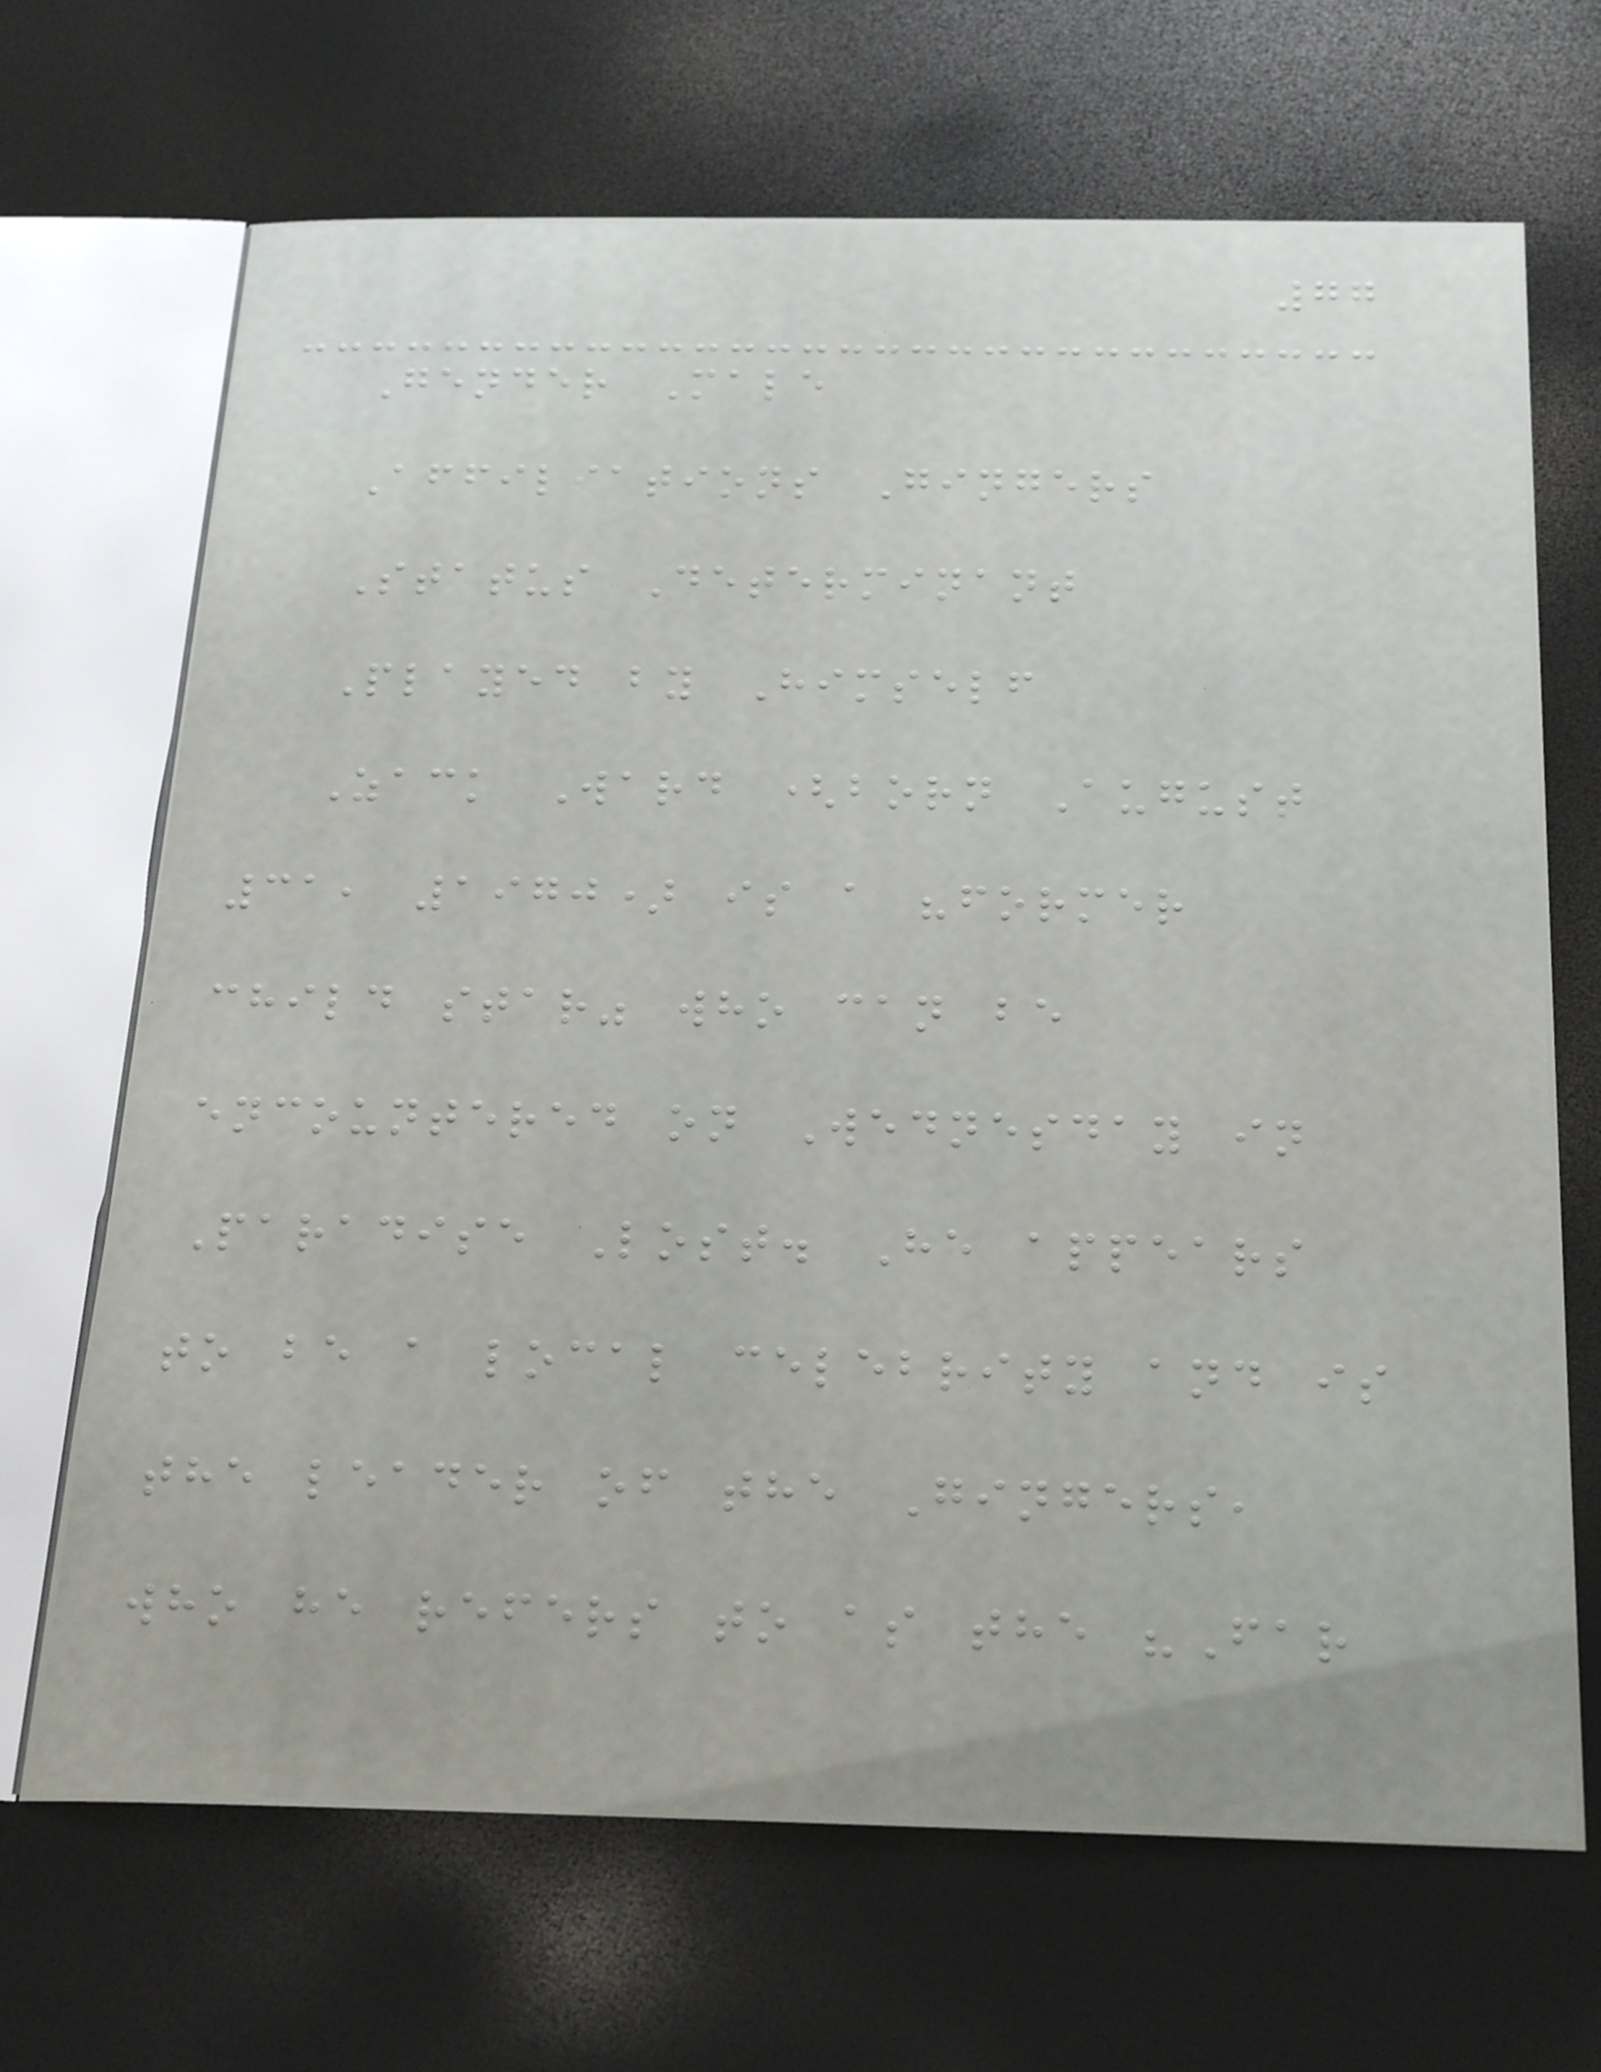77
Gender Male
Affiliations Gingers
Status Determinant
Played by Himself
Zack Ward (born August
31, 1970) is a "former
child star" who can be
encountered on Wednesday in
Paradise Lost. He appears
to be a local celebrity and is
the leader of the Gingers,
who he refers to as the "Far
